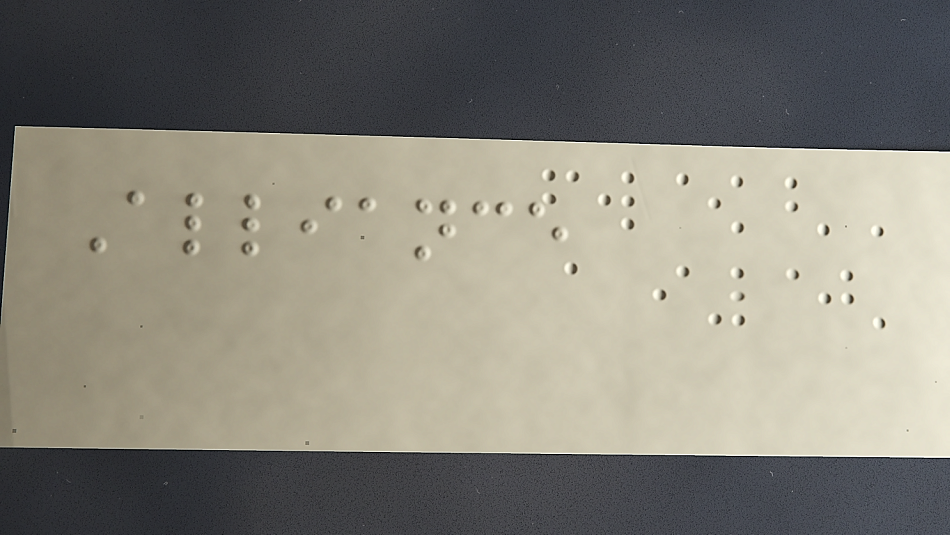Alliance
